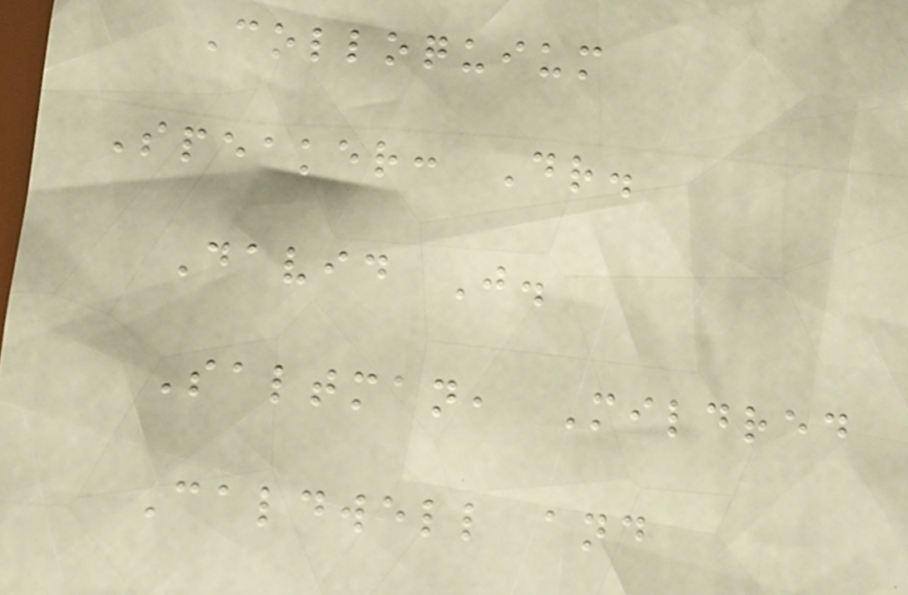Colloquium
Speaker: Dr.
David J.
Saltman, Mildred
Caldwell and
